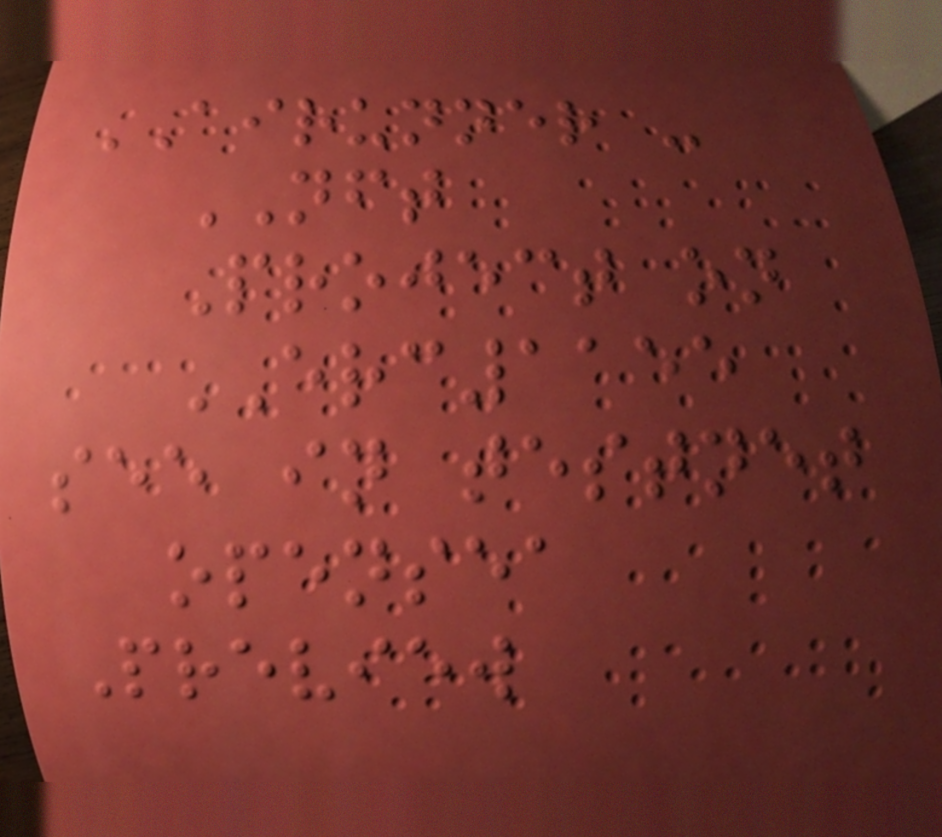AIRUNNER -
NFT
Project on
ERC1155
see in testnet
opensea
Preview
